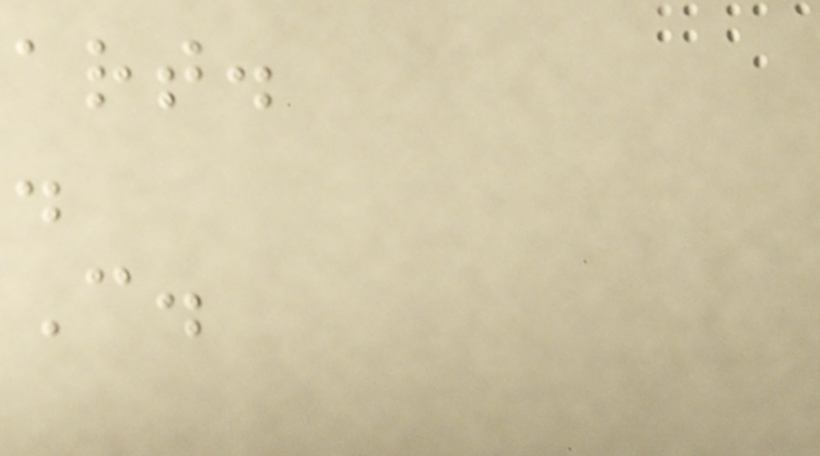art.
.
C.
